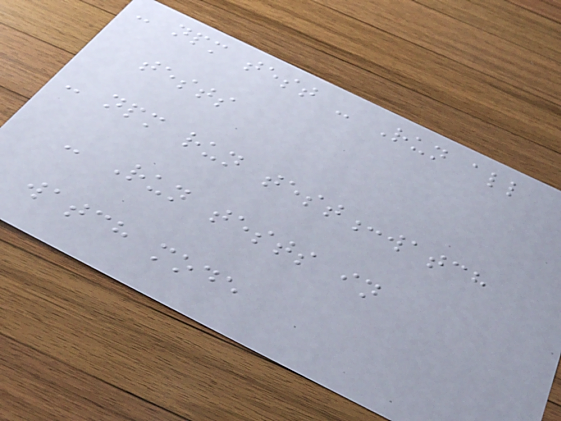- npm test - Run all
tests
- npm run test:watch
- Run tests in
watch mode
